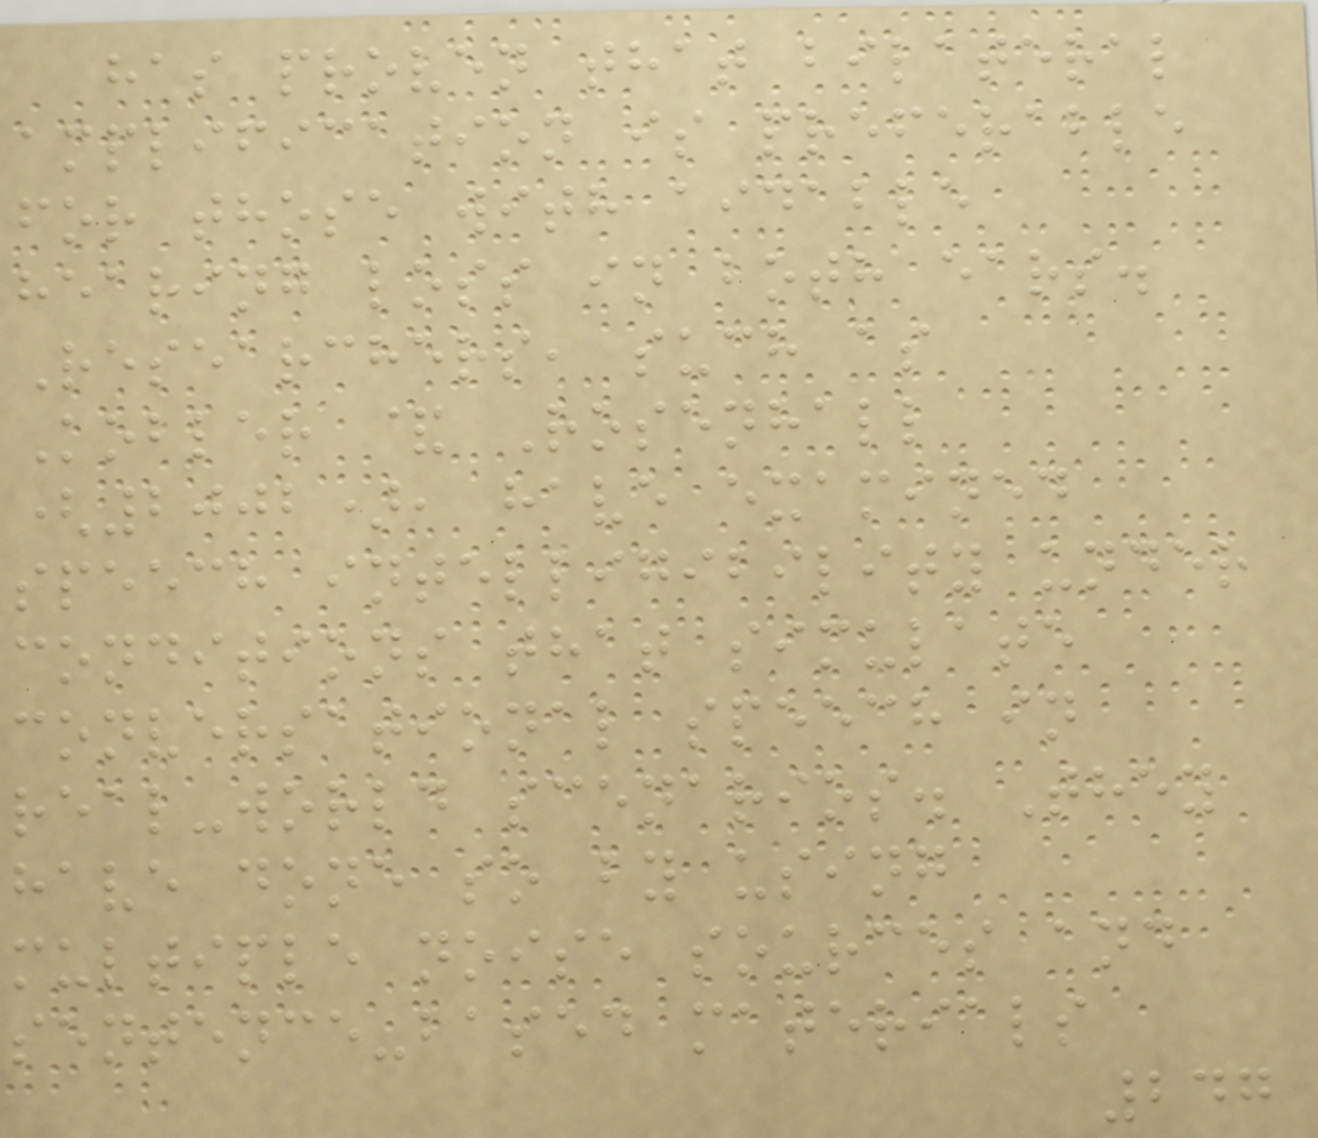has proven that bilateral
amplification is preferable
for those with aidable
hearing loss in both ears.
Researchers, such as
Kobler & Rosenhall
(2002), have examined
speech intelligibility under
conditions that simulate
conversational speech in
real-world scenarios. They
have done so by using
multiple noise sources and
sentence-based materials
247
